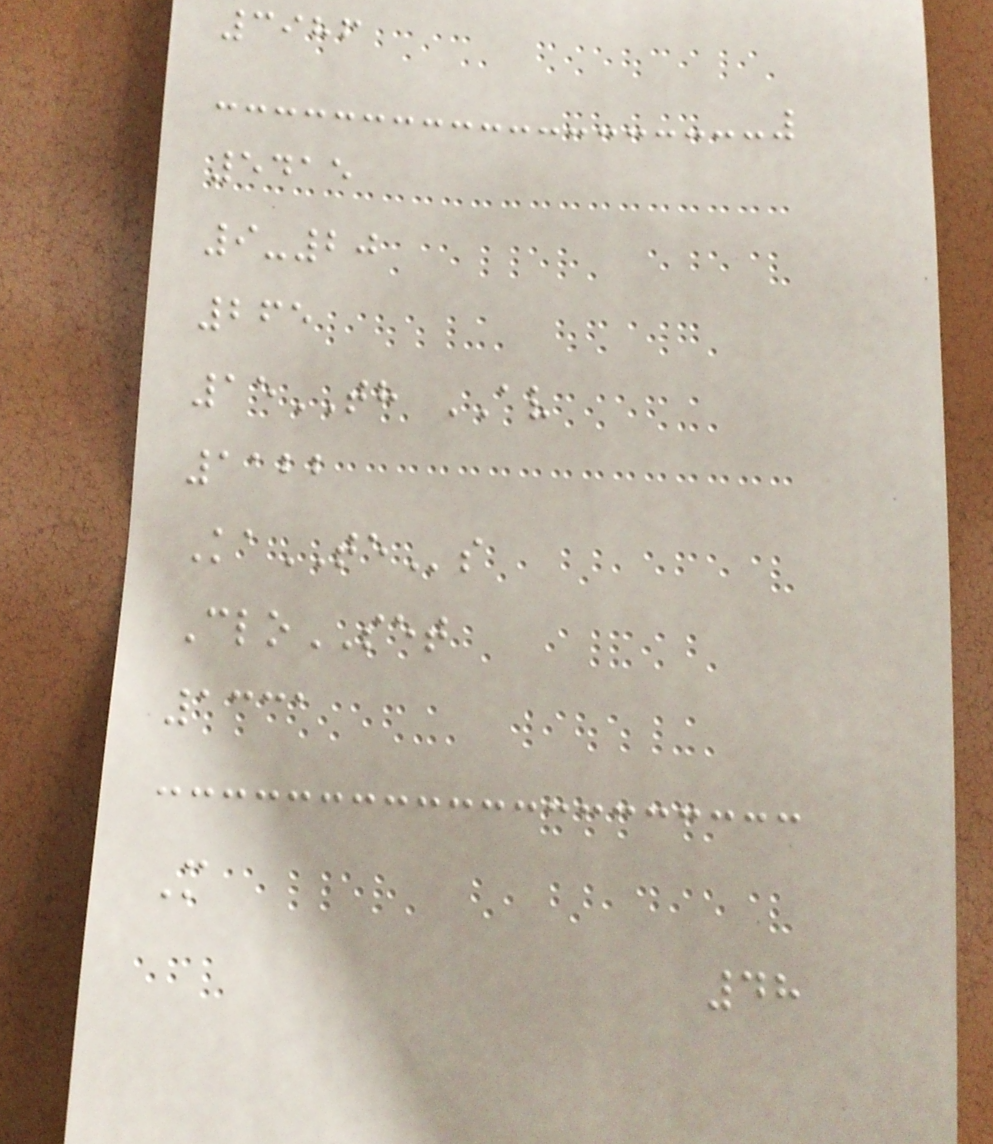3986
5415
9-20
265
15TH AV
1122
KaTEs
CloSET
1331
M
48
